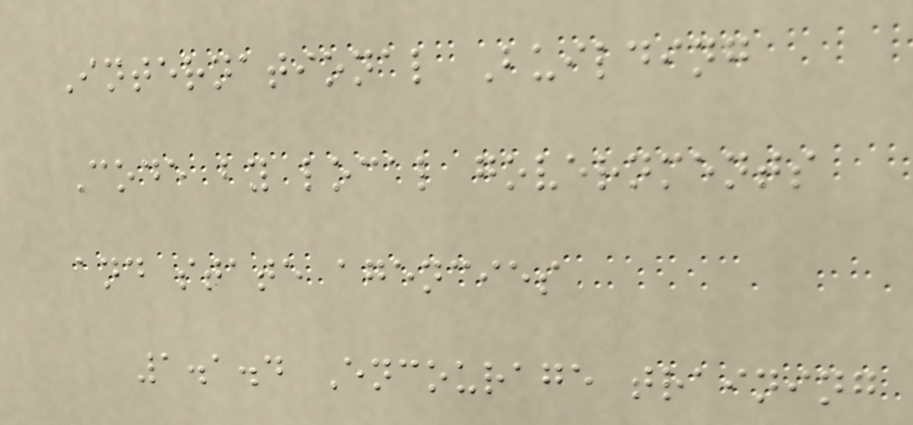International Building
Code by local governments
and state agencies
1.1.4 Encourage training
